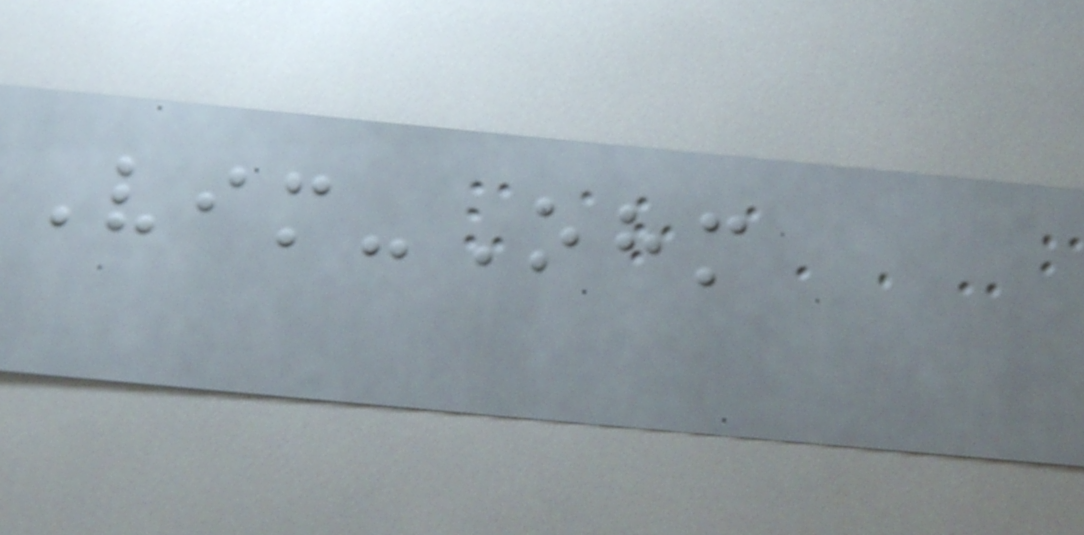Vim-Ohm
